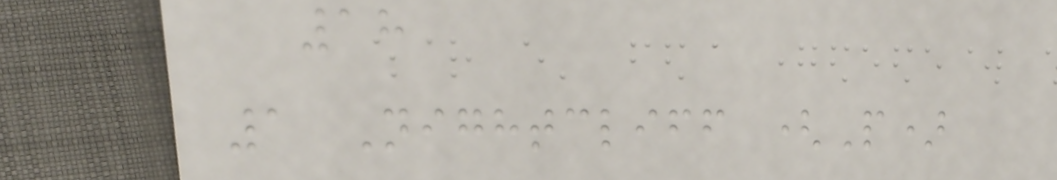18
1 Nightcliff (P)
